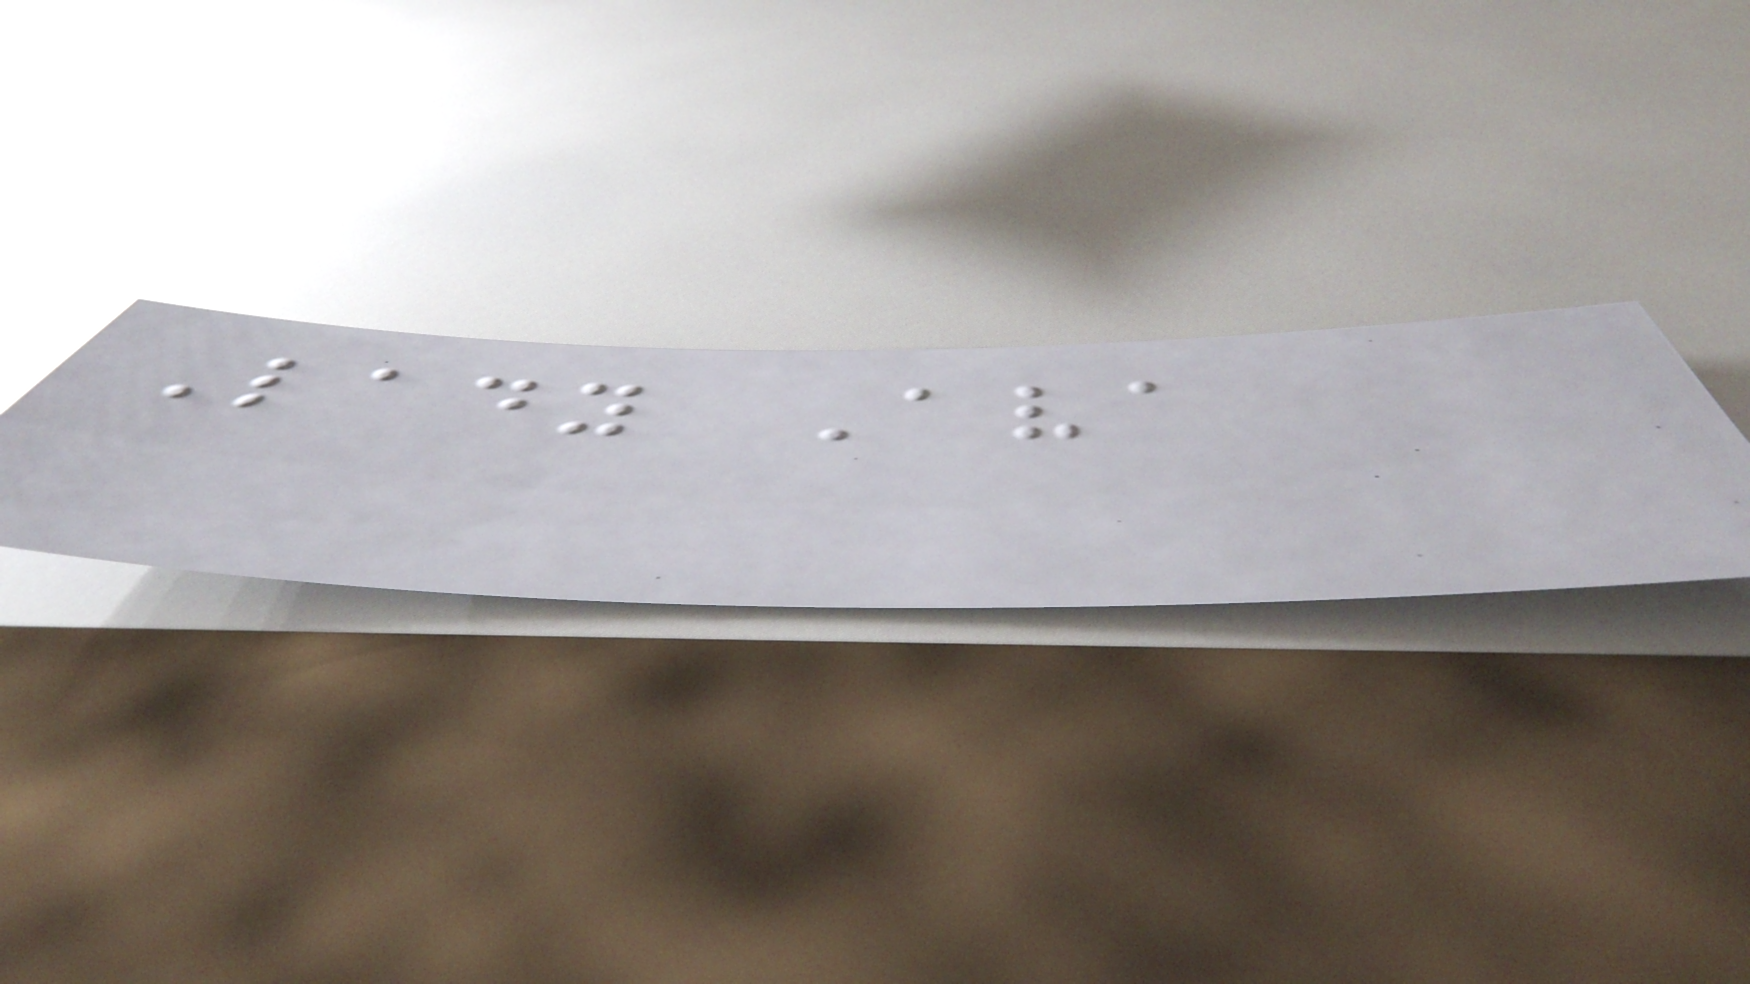Lady Ava
